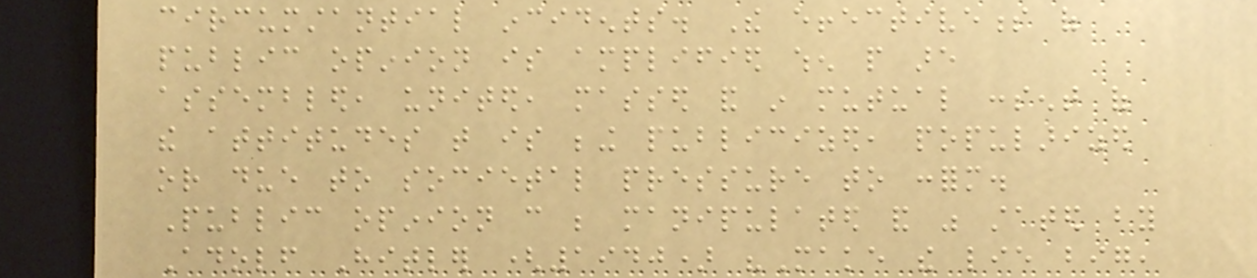circumstantial incidents. The effectiveness of
public opinion is amplified when people are
assembled, united, massed and in mutual consent of
the attitudes that is being publicized, popularized
or due to societal pressure to conform.
Public opinion can be manipulated and was stated by
Adolf Hitler (1940) "Make the lie big,
